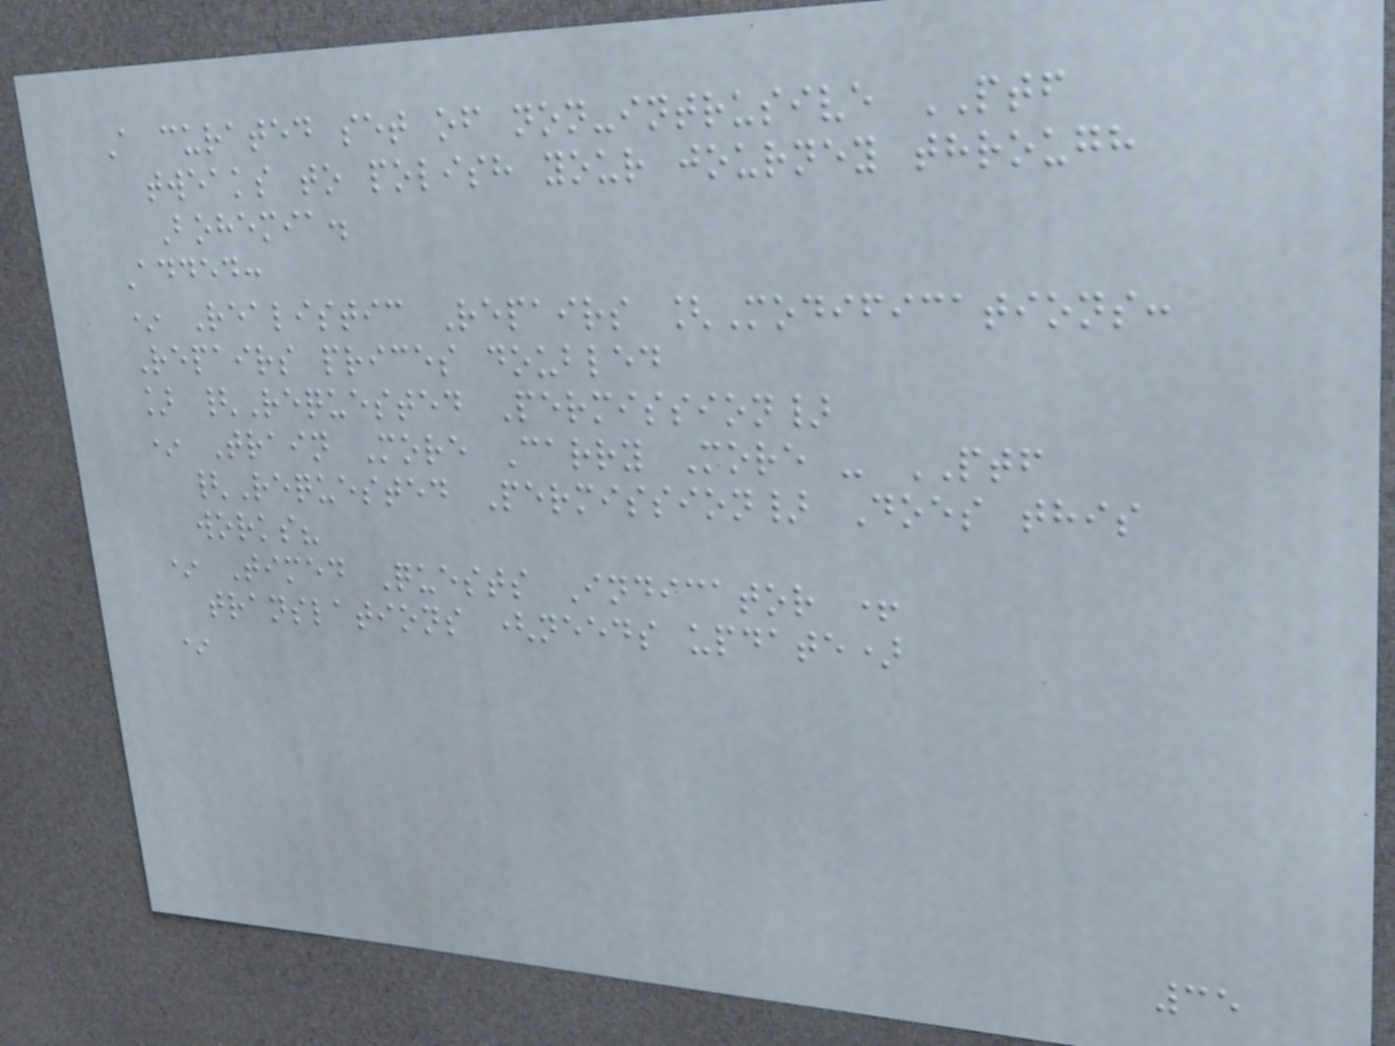A curated set of non-intrusive PTF
tweaks to polish your journey through
Bohemia.
Added:
* Realistic Repairs [Modifications:
Repairs prices doubled
] {Requested Permission}
* Train More Carry More - PTF
{Requested Permission} Does this
works?
* Timed Quests Indicator +
translations (needs update)
*
35
